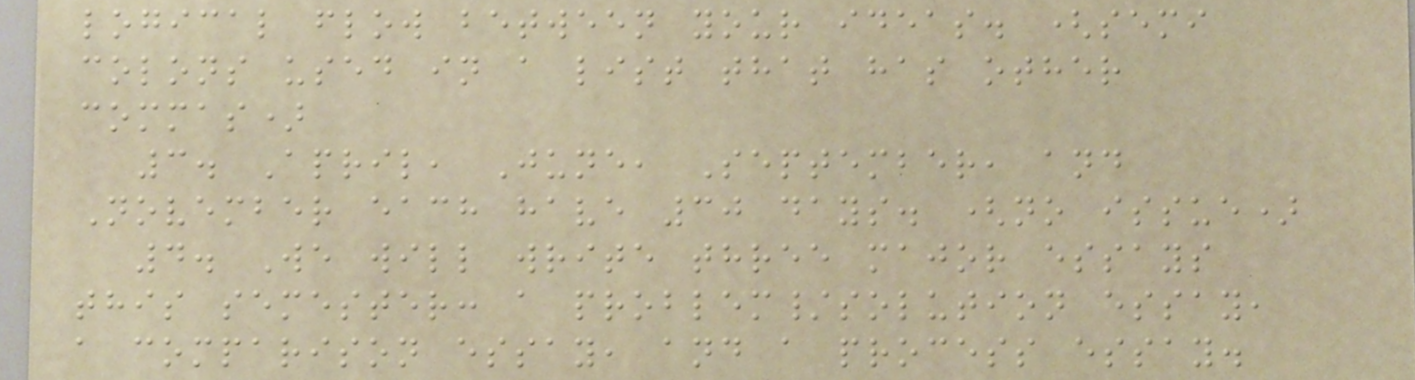logical flow between your ideas. (semi
colons used in a list that has other
commas)
3. April, June, September, and
November each have 30 days. (no issue)
4. We will write three major essays
this semester: a problem/solution essay,
a comparison essay, and a process essay.
